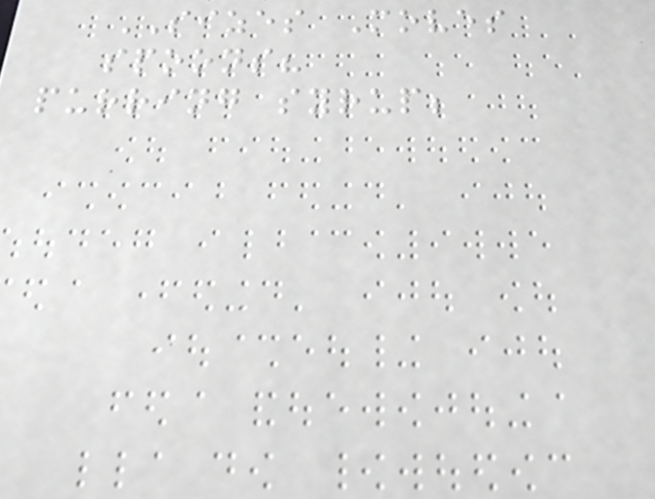SIZES Moves
spoons?
purring syrup;
